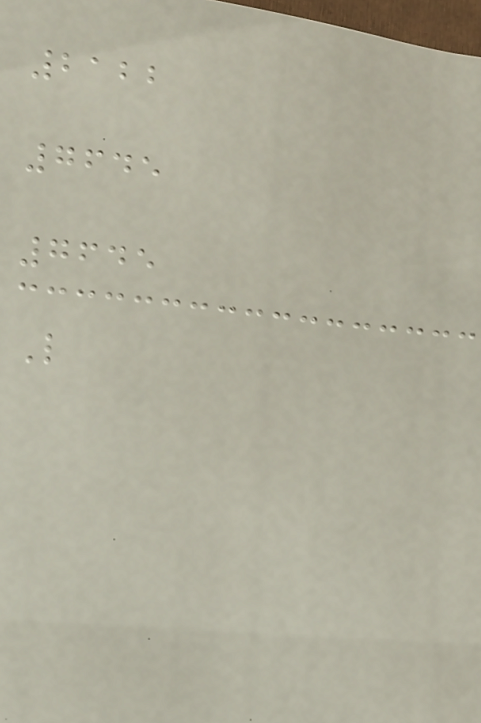2122
7645
7645
L
